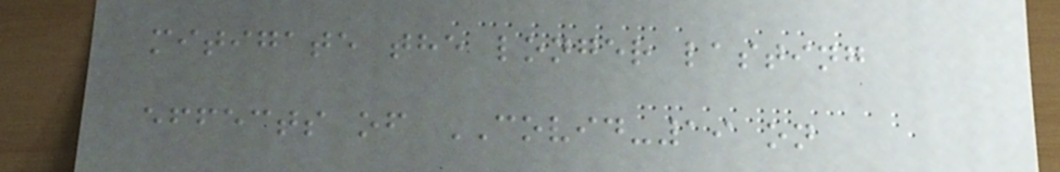mitigate the longer lasting
effects of COVID-19 on
